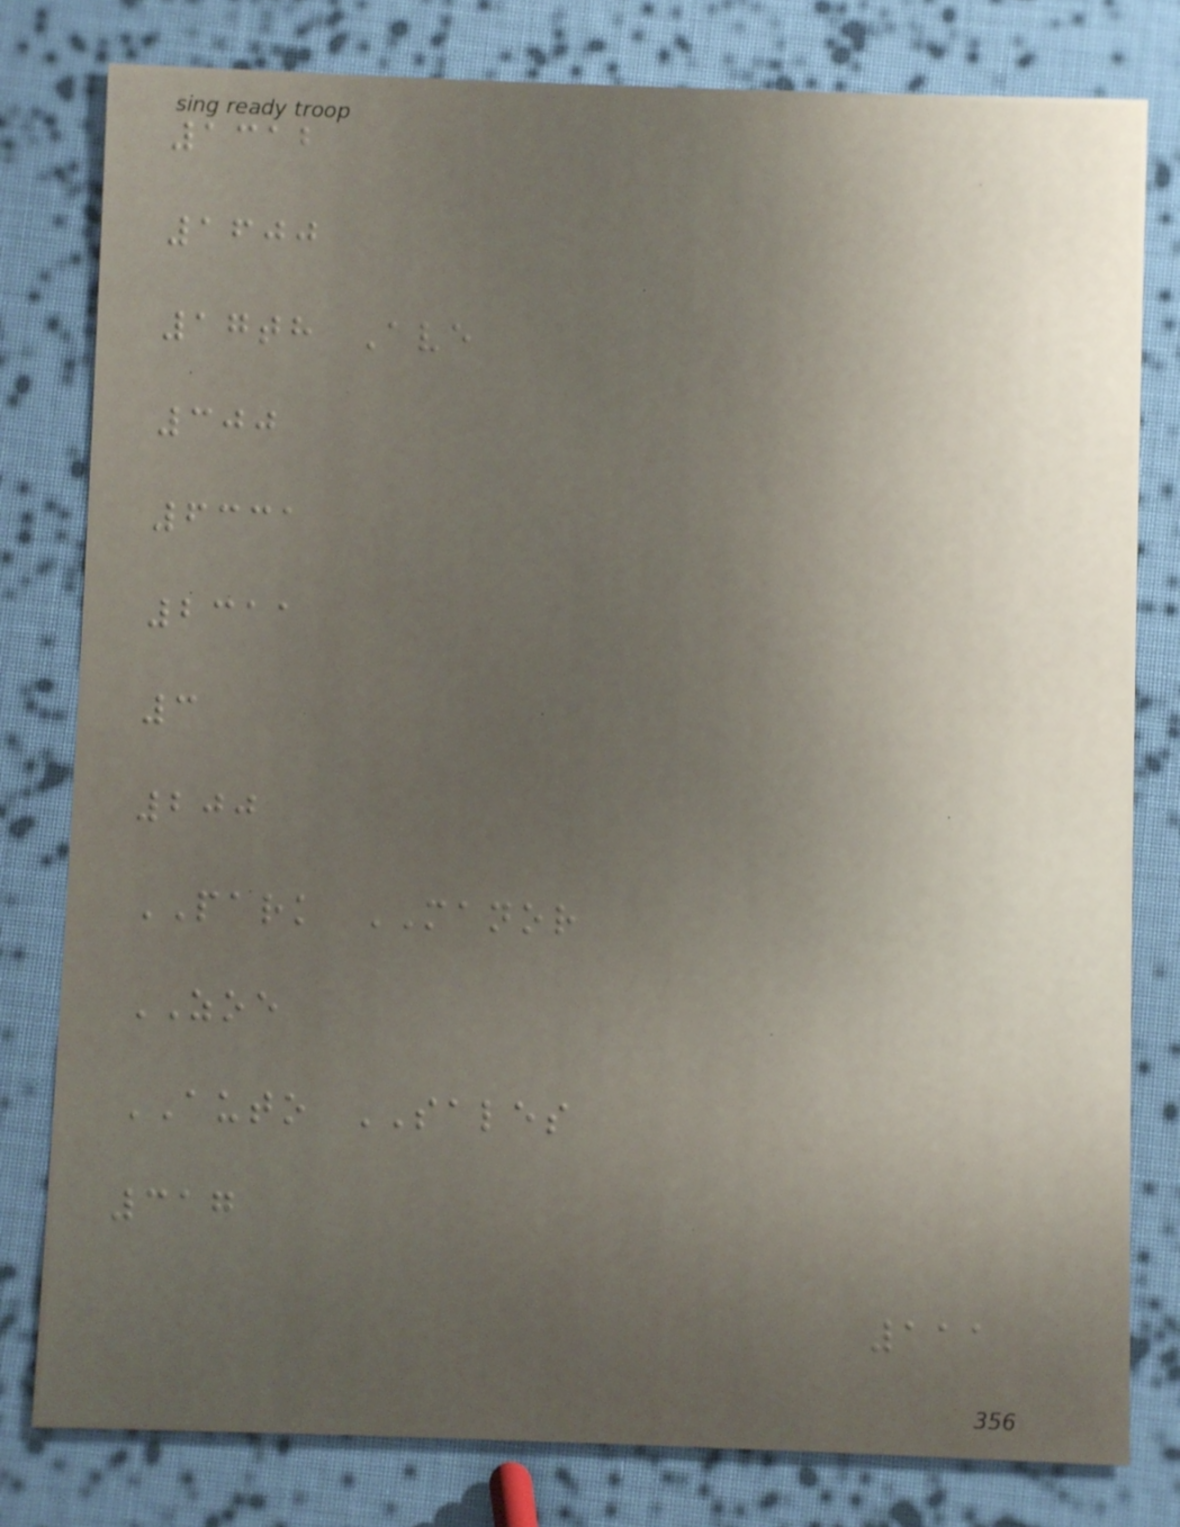1312
1600
17th Ave
300
6331
2311
3
200
PARK MANOR
ZOE
AUTO SALES
317
111
